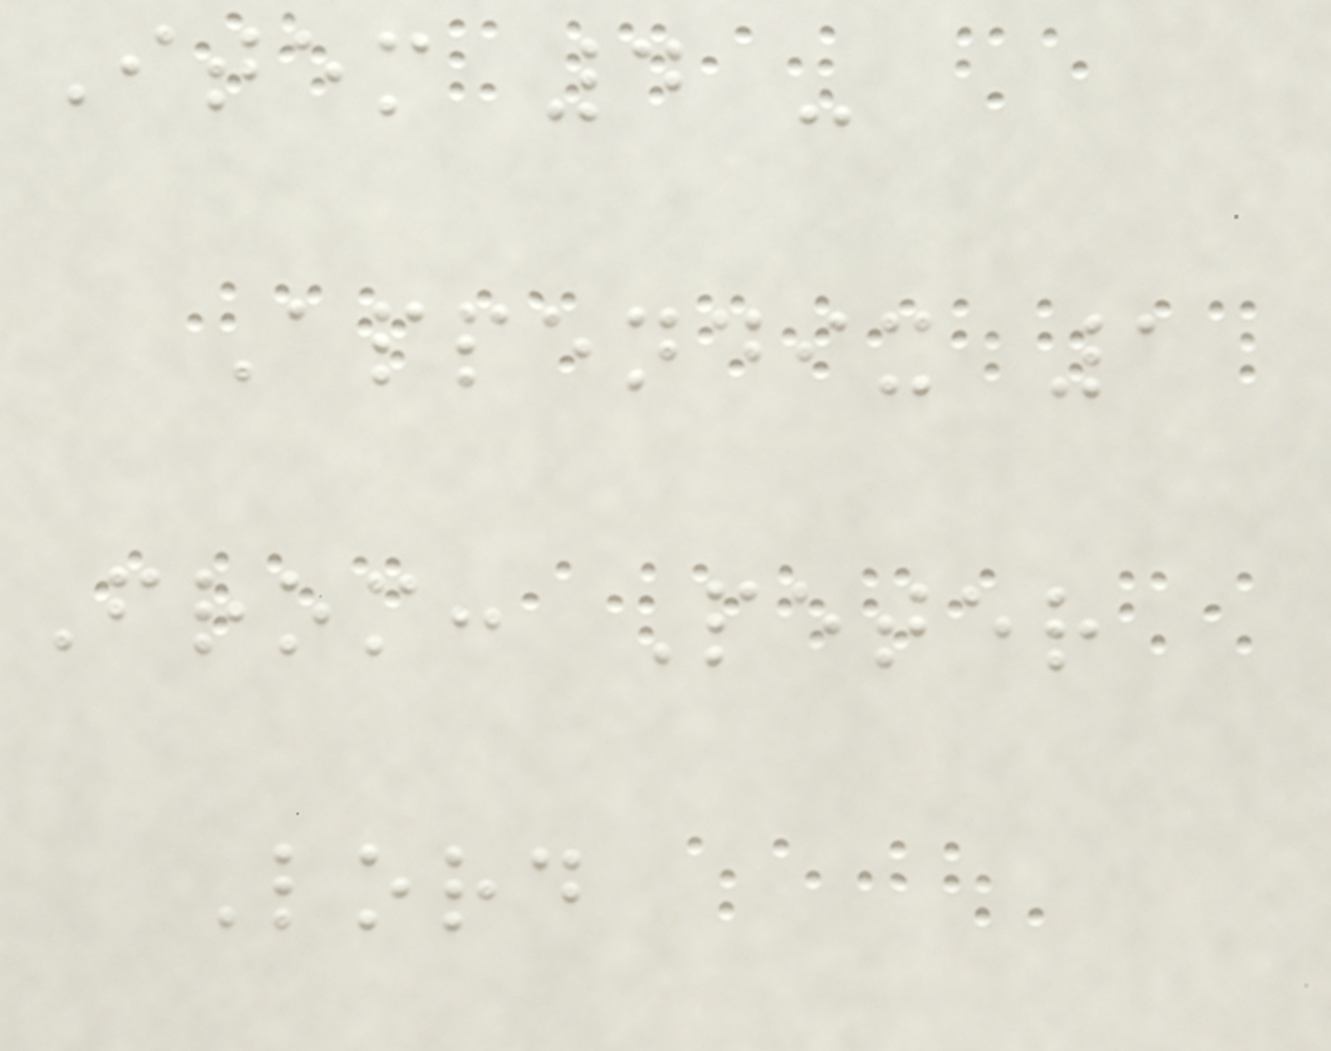Item 4 -
Appendix 1
From: Peter
Lord
